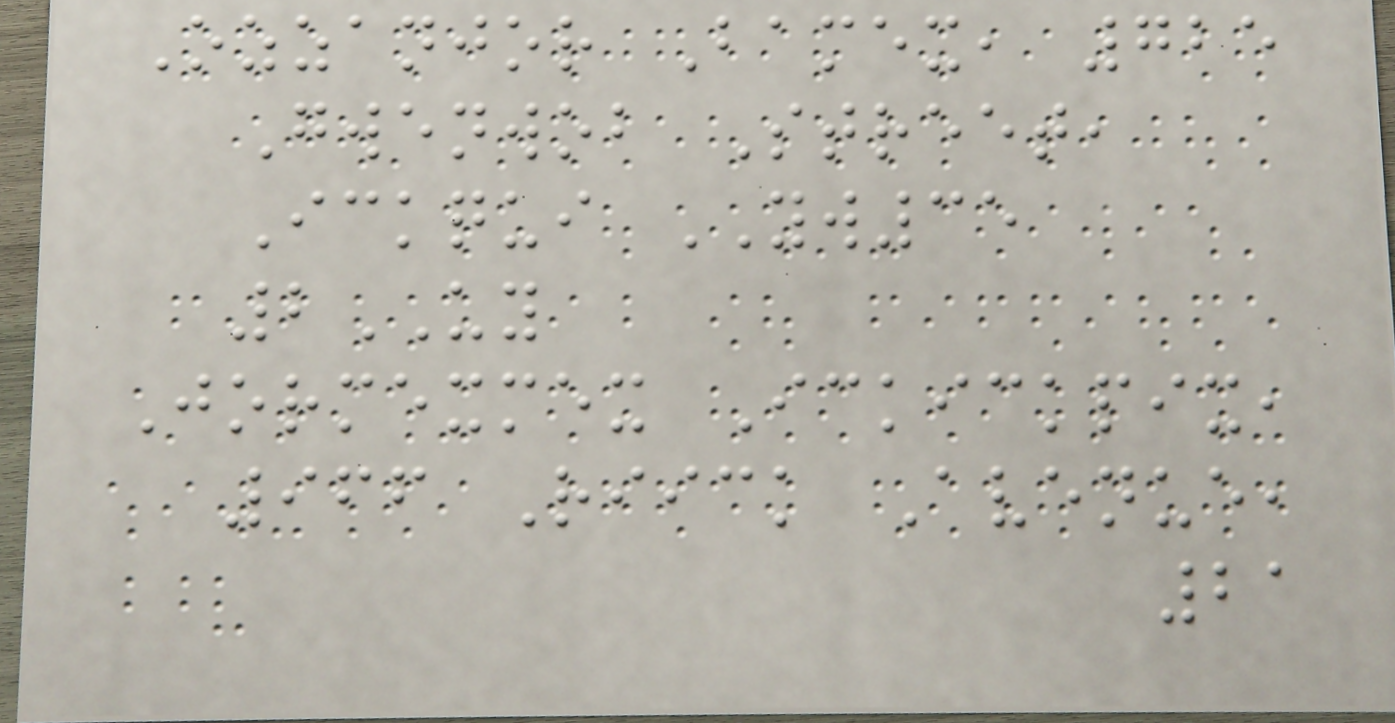Ozzanjor Bamex, 725
Gwenwob Street,
Ickqui YW35
2UY
Jormexmex Ickickpix,
966 Riick Avenue,
21
